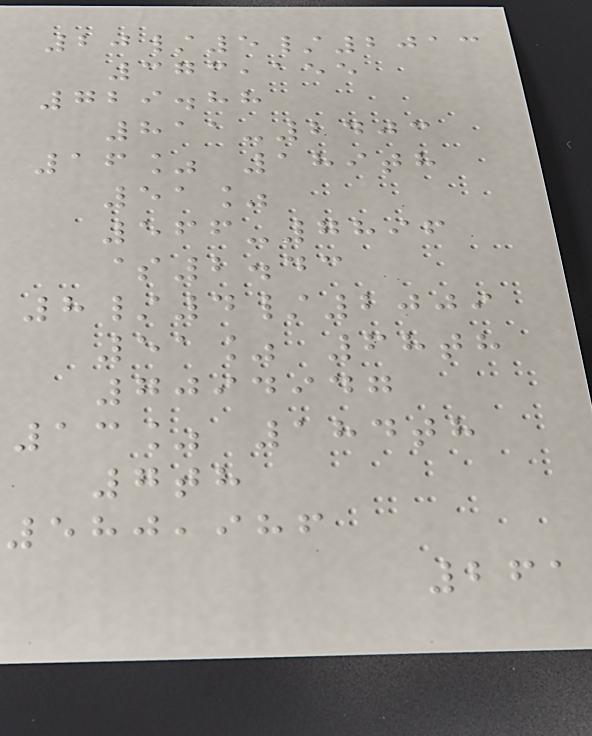20/5/2013
373,155
729.88
811-2403
16% 189th
51%
566-7896
$2.43
8/4/2009
51% 68th
7094947
13% 184th
7th
580,986
261
